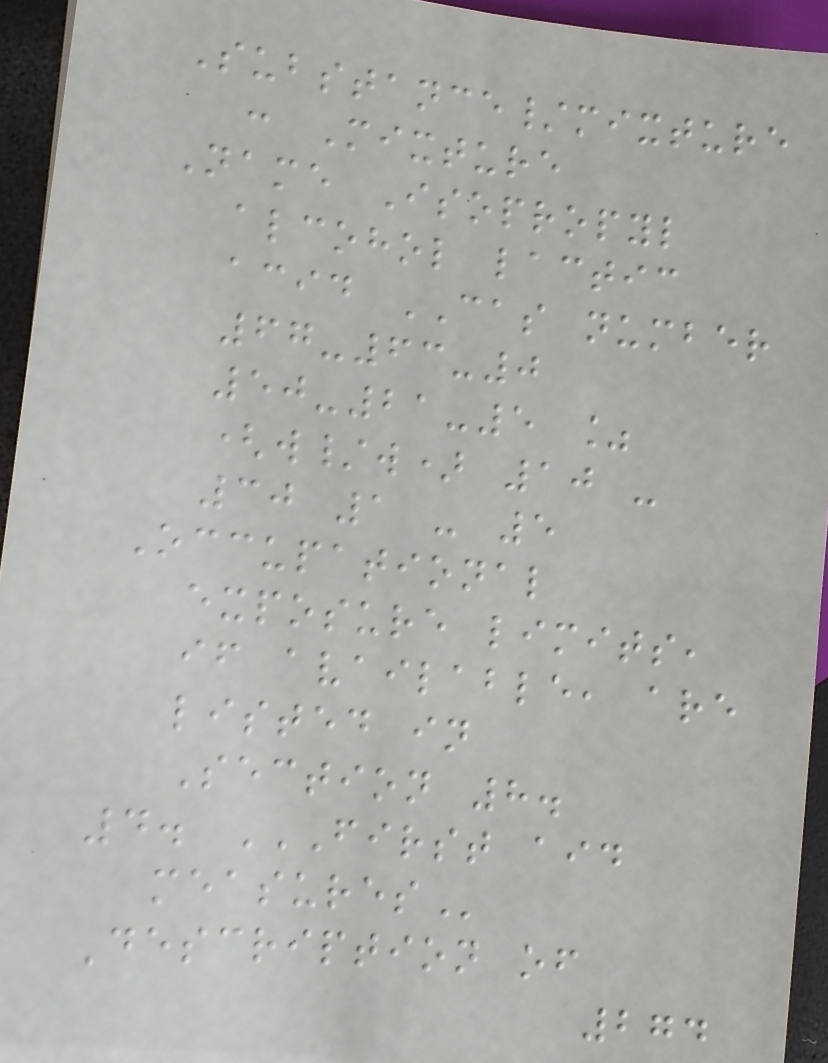Substance/mixture
: Mixture
Name Isopropyl
alcohol lactic
acid CAS number
67-63-0
50-21-5 %
(w/w) 10 -
30 1 - 5
Occupational
exposure limits,
if available, are
listed in
Section 8.
4. FIRST AID
MEASURES
Description of
274
